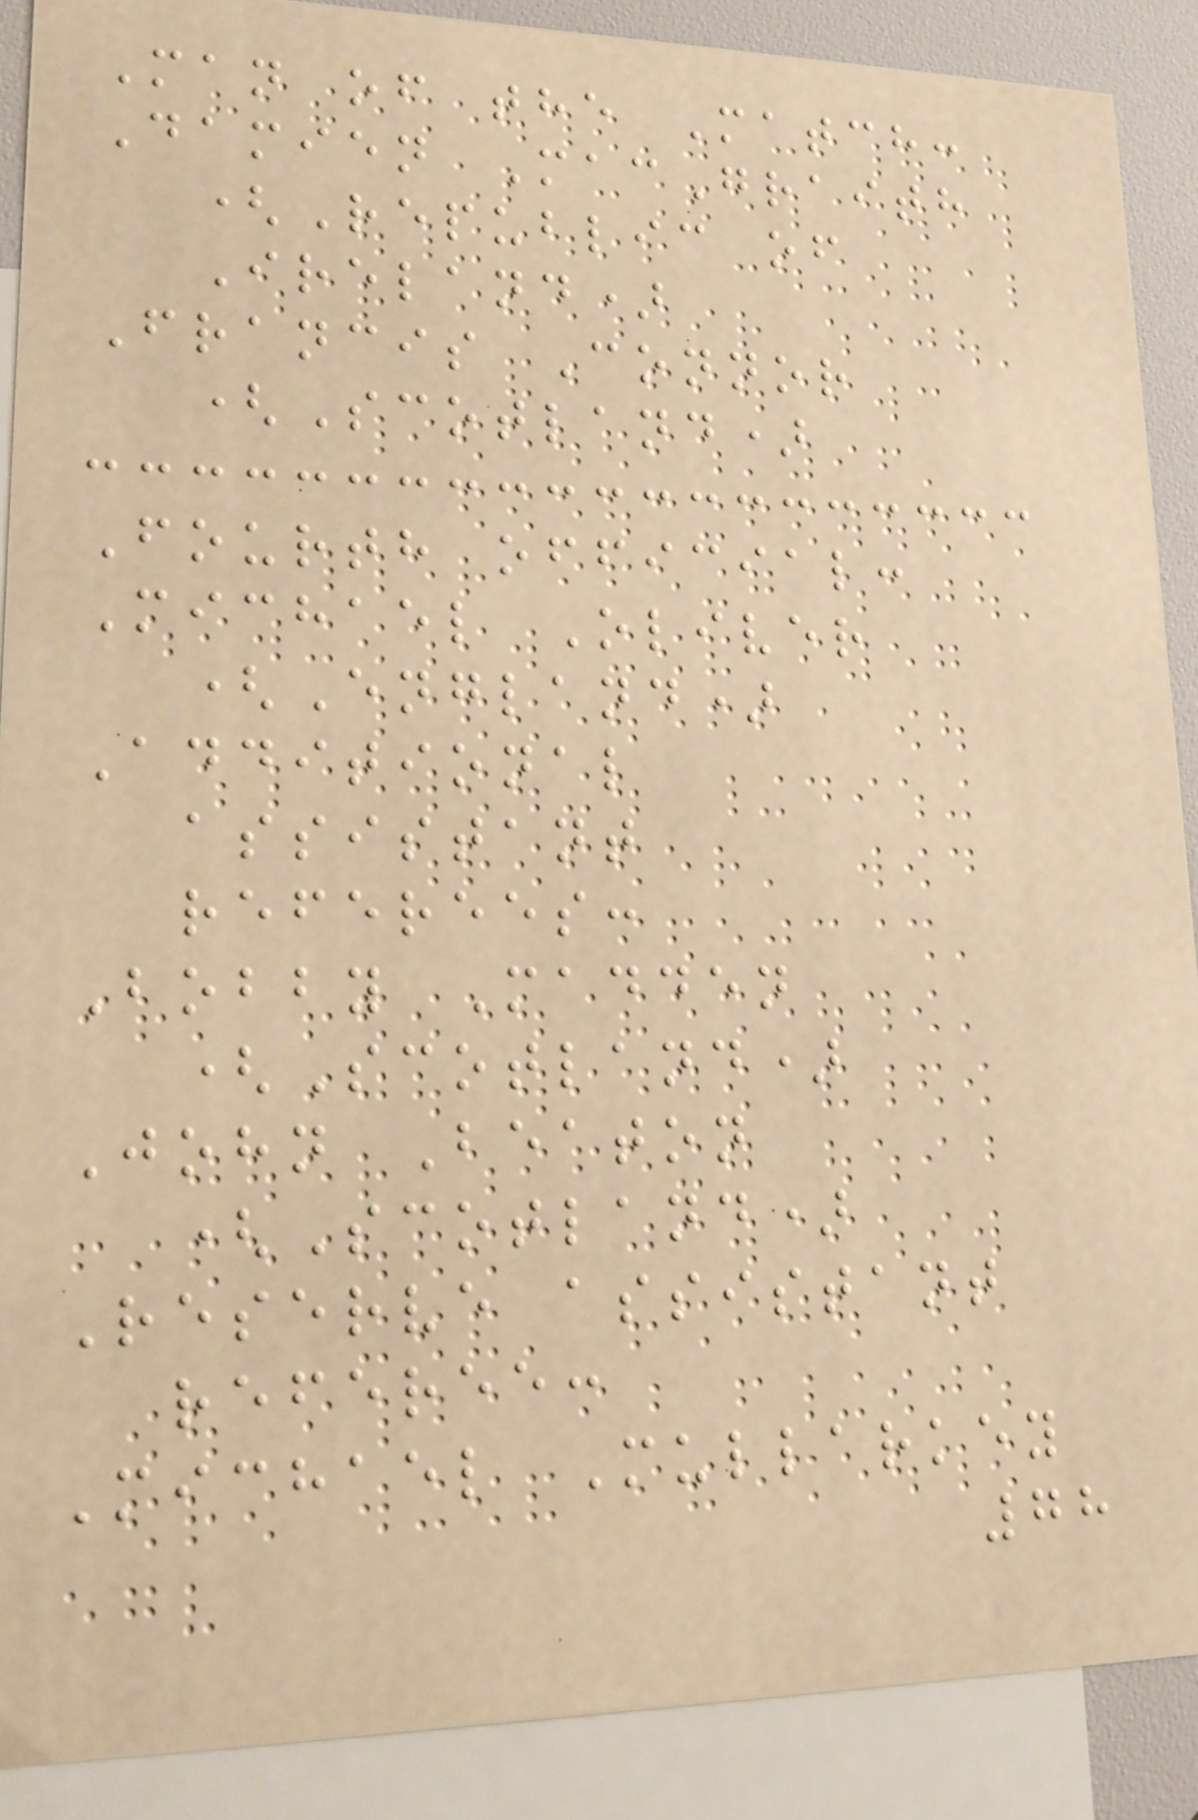Man of the Match:
Damien MacGraith
(Republic of
Ireland)
Francis Connor
(Scotland)
Fourth official:
Michael Oliver
(England)
Additional
assistant
referees:
Bobby Madden
(Scotland)
John Beaton
(Scotland)
Reserve assistant
referee:
Michael Mullarkey
78
